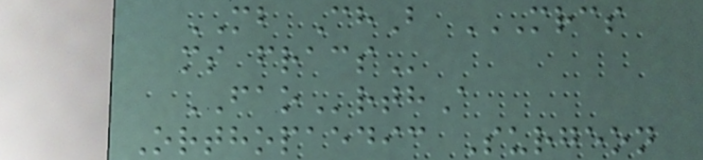MB ChB MRCS
MS FRACS
FAOrthA
Orthopaedic Surgeon
